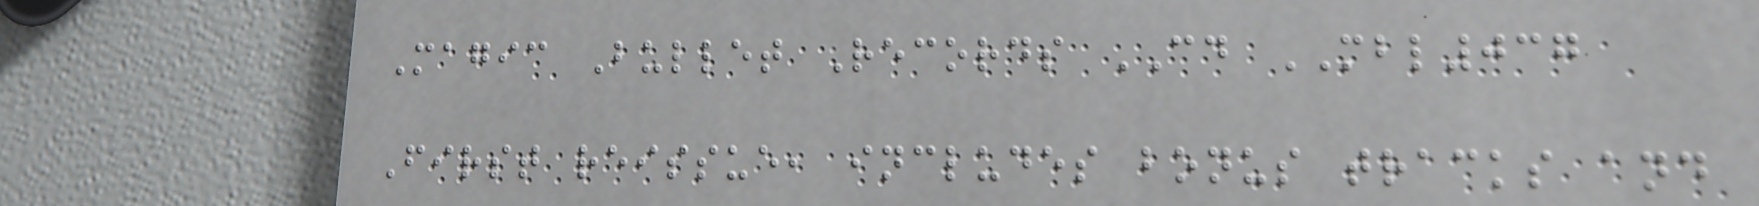Magic Bullet Records CD MBL037
First reissue, includes bonus tracks and
